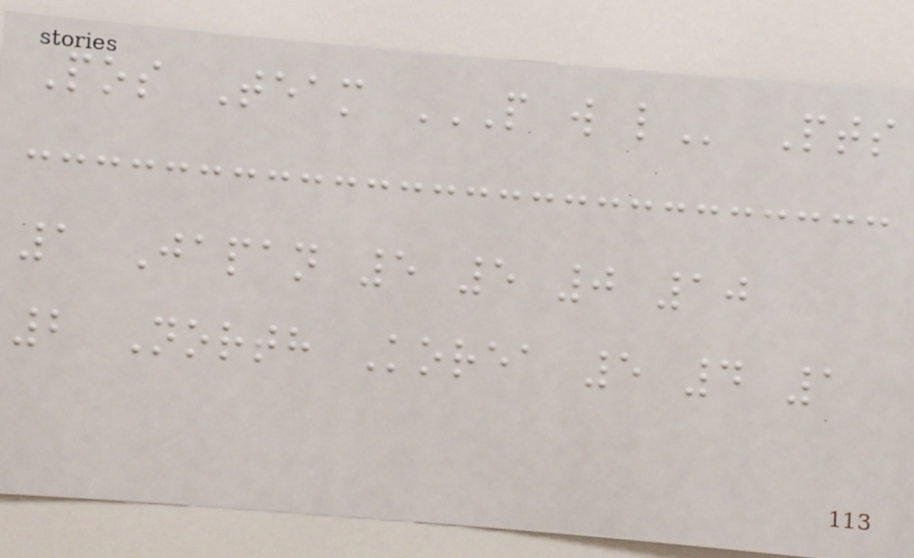Pos Team P W L Pts
1 Japan 5 5 0 10
2 North Korea 5 4 1
